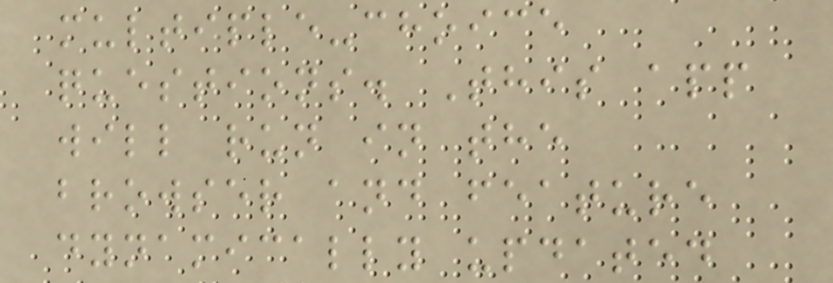multiple-choice
questions. This app
will run in the
browser and feature
dynamically updated
